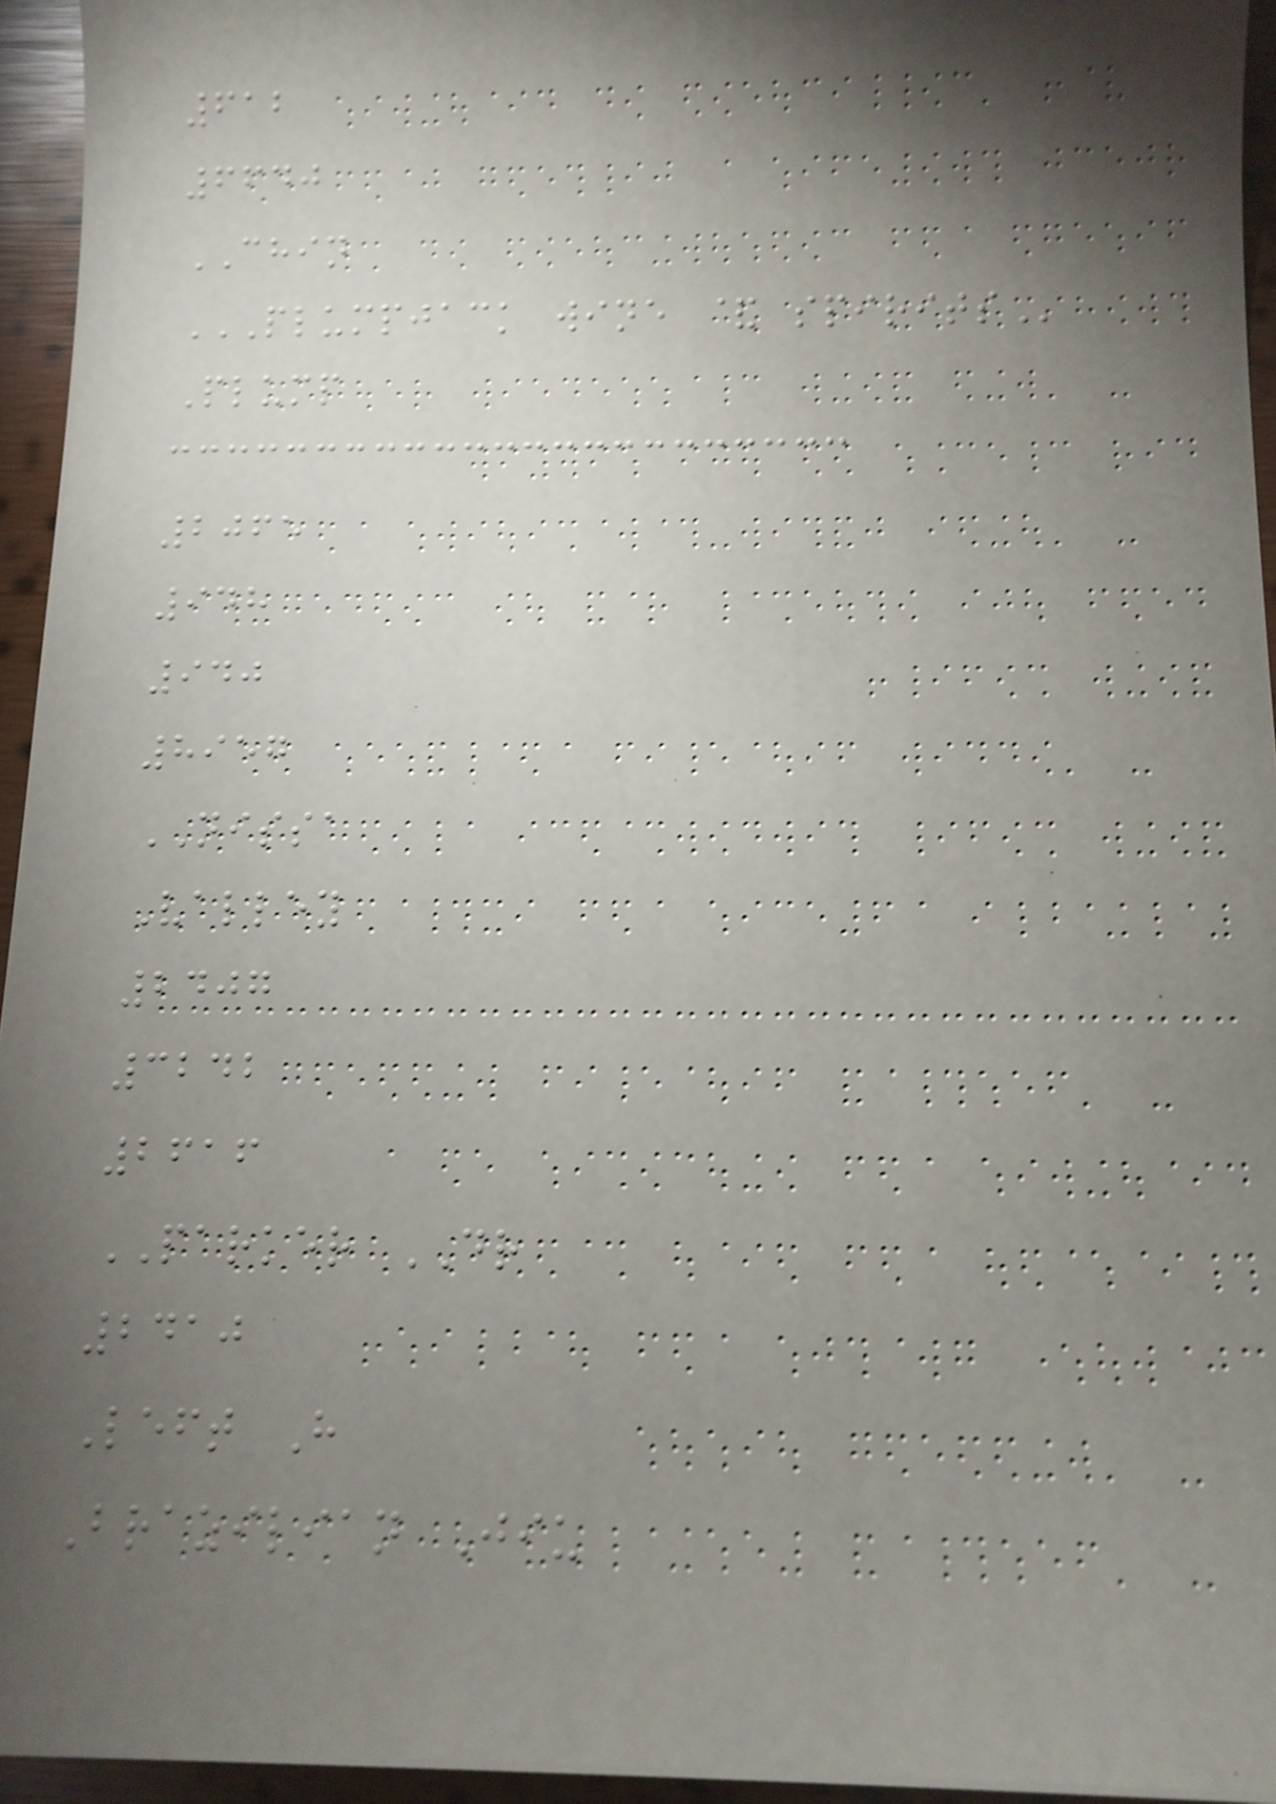612
6640
CHIN
PLUMPJACK WINE & SPIRITS
Plump
2065
948
940
8957
NISSA
Valley
2407
3242
2616
PARKER DR
2410
Left H
Brazilian Jiu
